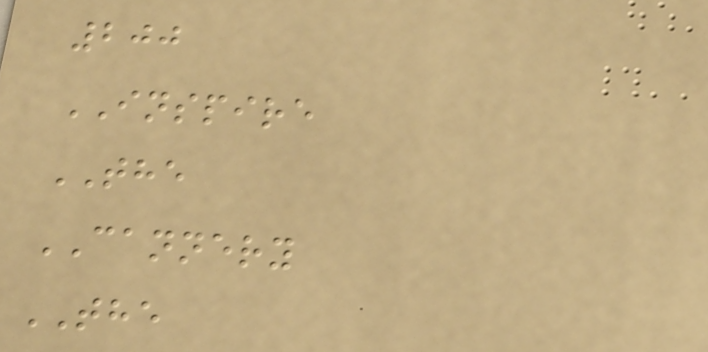200
INSPIRE
THE
CANNERY
THE
